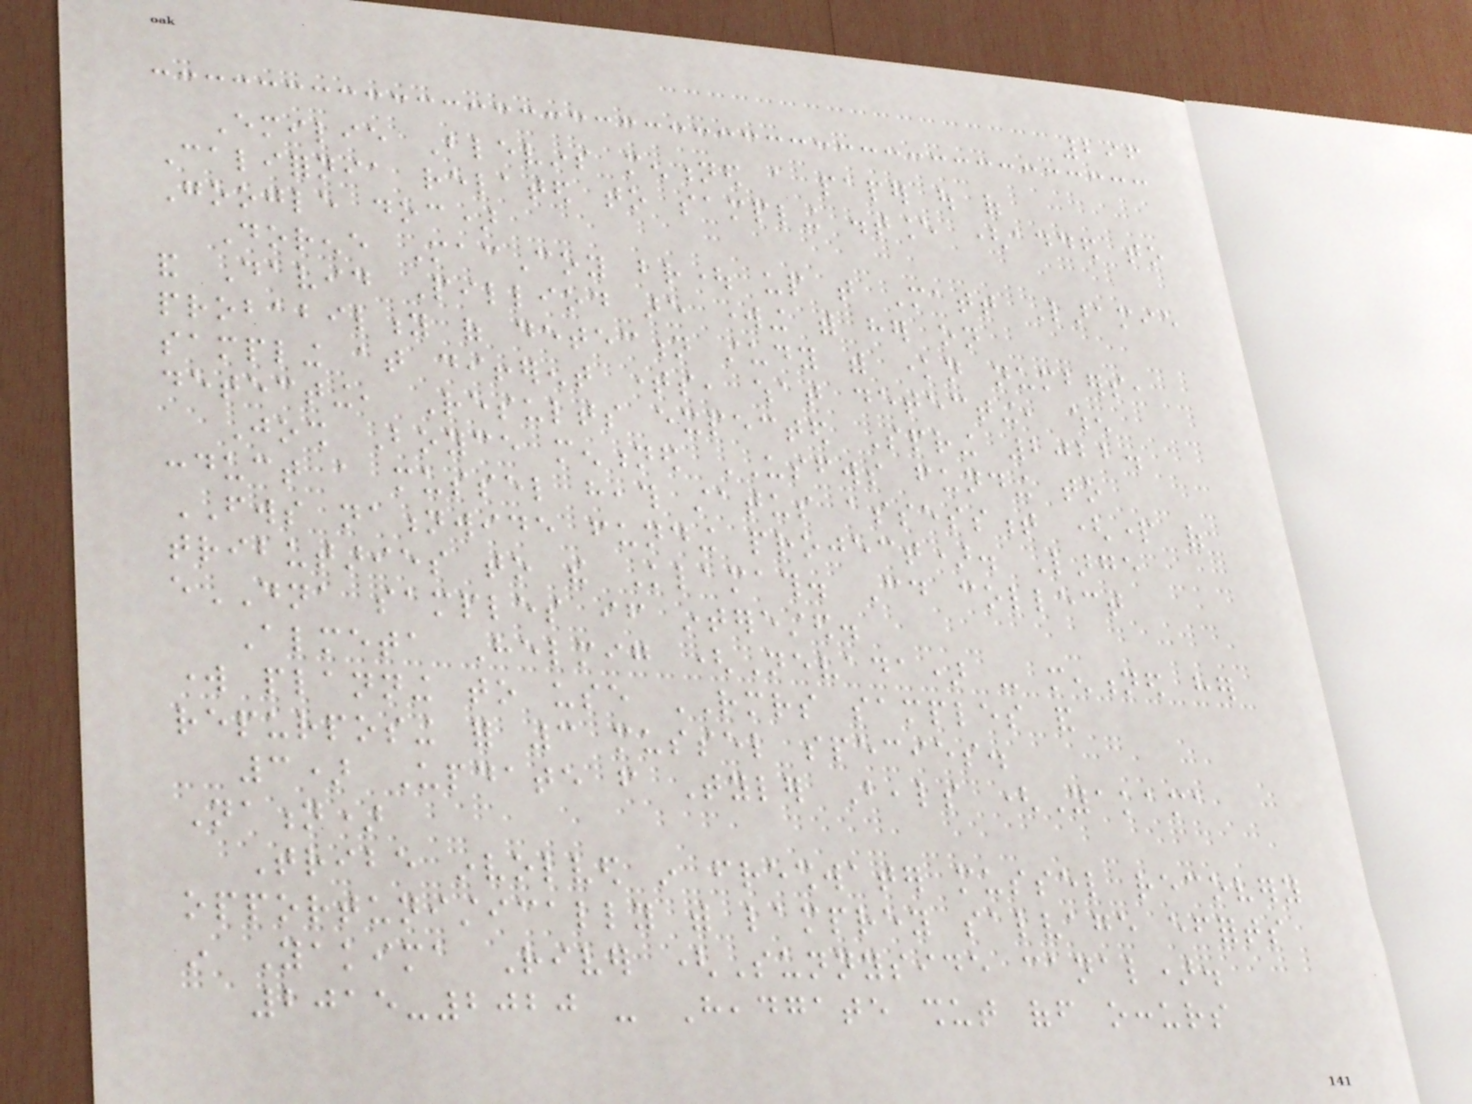296
Emilie Blevins mentioned a paper out of
California related to sampling distance (added to
Google doc)
Dorene MacCoy brought up that Matt Laramie
and David Pilliod are working with her on
probability of detection study with known numbers,
sampling at different times, what detecting, when
detecting, Results expected Spring 2022.
Josh Boyce mentioned USFWS funding to
conduct a mussel heath status assessment (part of
FWS nationwide funding project). Large
tributaries to the Klamath. Could collect
eDNA samples if interested.
Almeta Helmig (Nevada) - mentioned her
work planning to use RMRS samples and
repurposing for 3 mussel species.
3) Update from Tyler Beals (Yakama
Nation)
Tribe involved in freshwater mussel recovery
opportunistically with lamprey salvage efforts
in Yakima River (Sunnyside canal).
2015-2020 - Headgate shut off occurs
